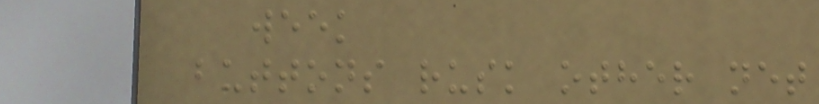week
buttons rusk other net
